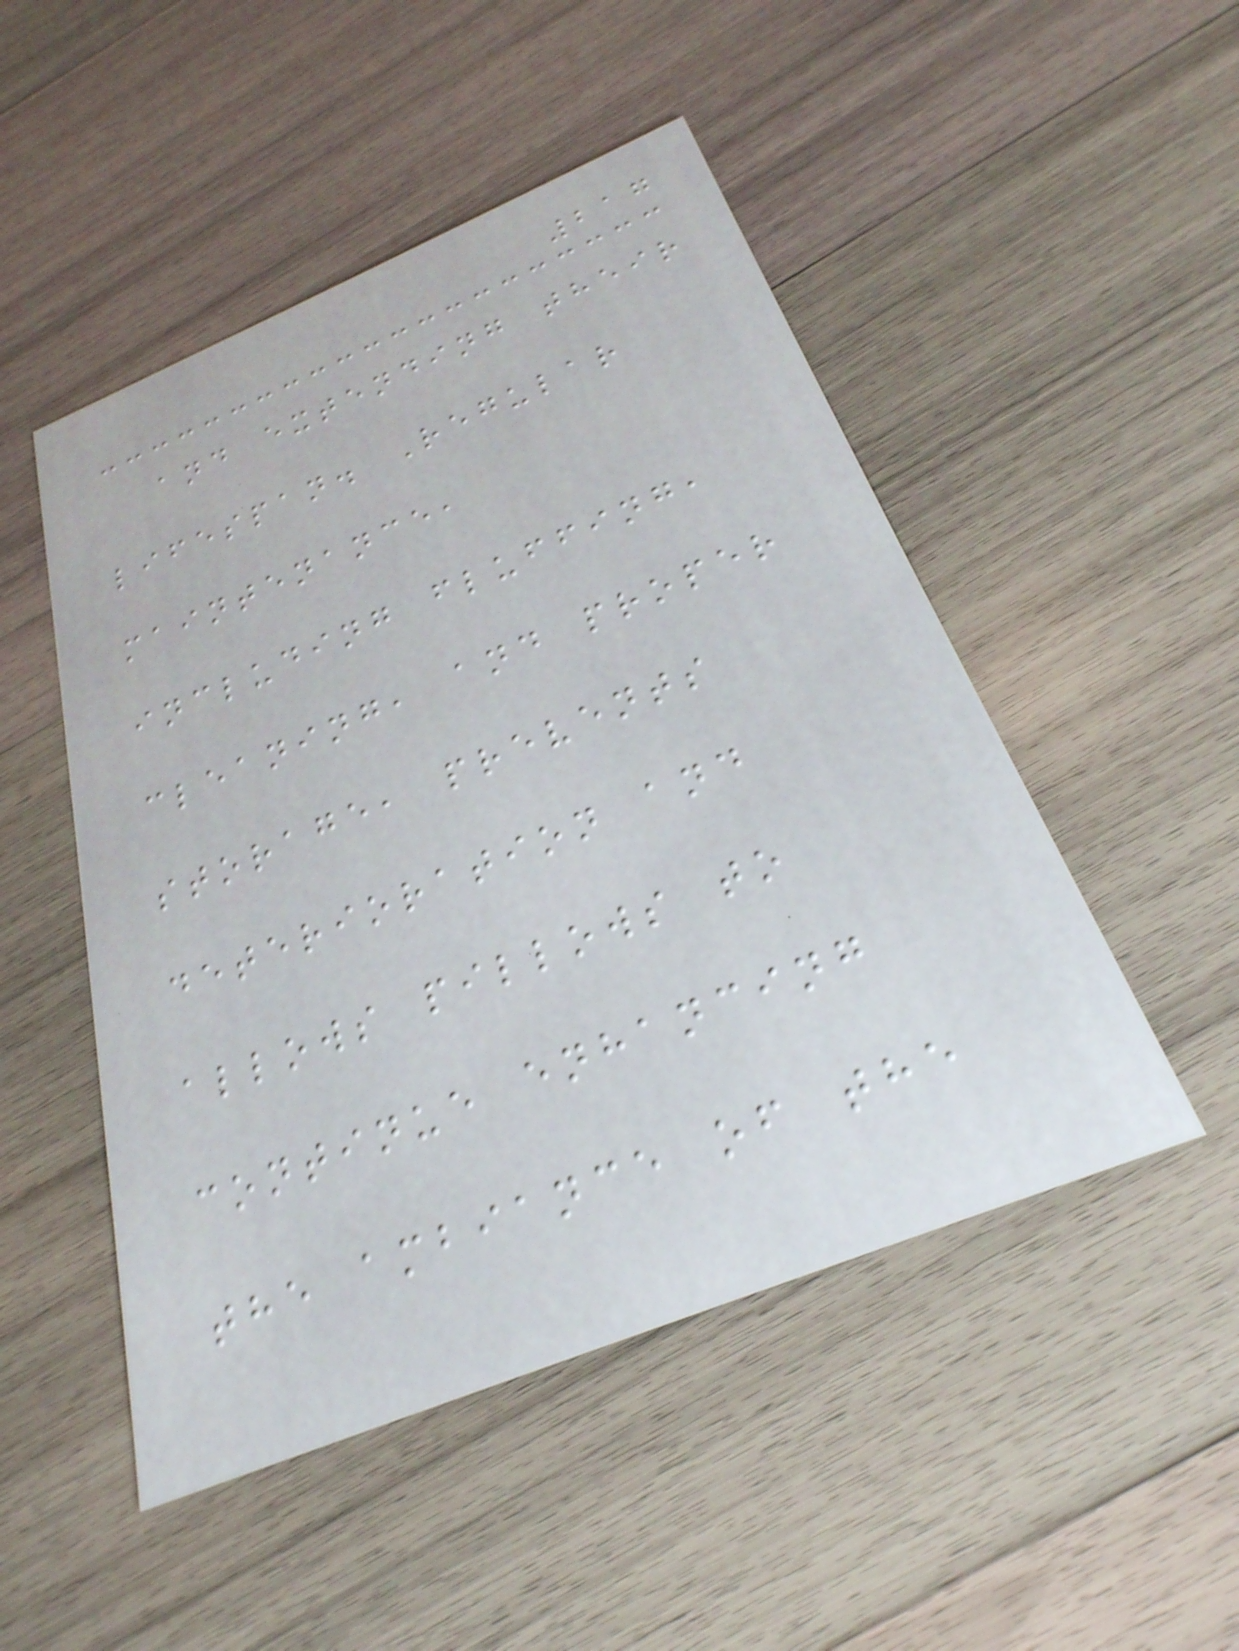217
and extending their
lifespan. Regular
maintenance,
including fluffing,
cleaning, and proper
storage, prevents
deterioration and
allows pillows to
continue enhancing
the ambiance of the
